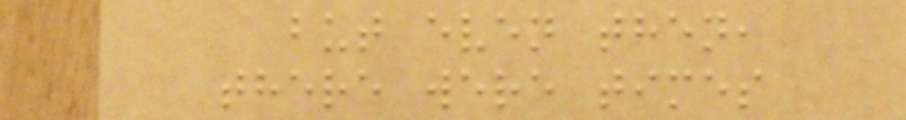but even then,
there were times
